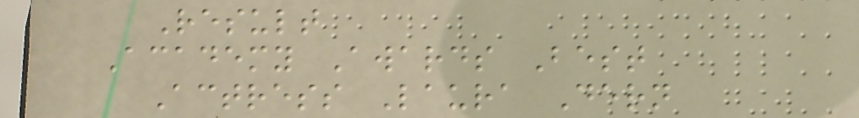Result
Academy Awards Best
Actress Laura Dern
